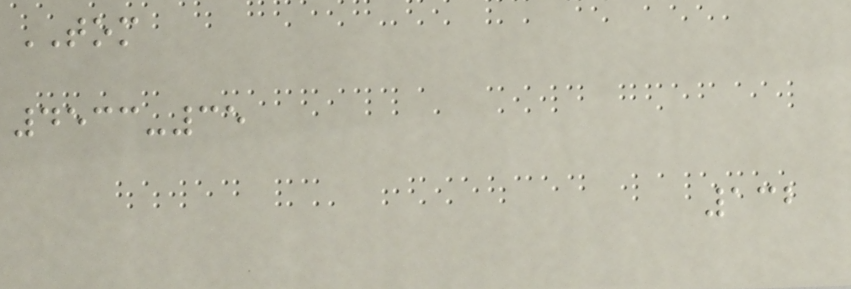TOM
4533-35
132
